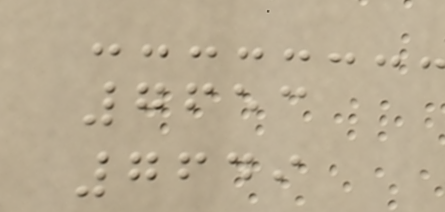7653
7649
